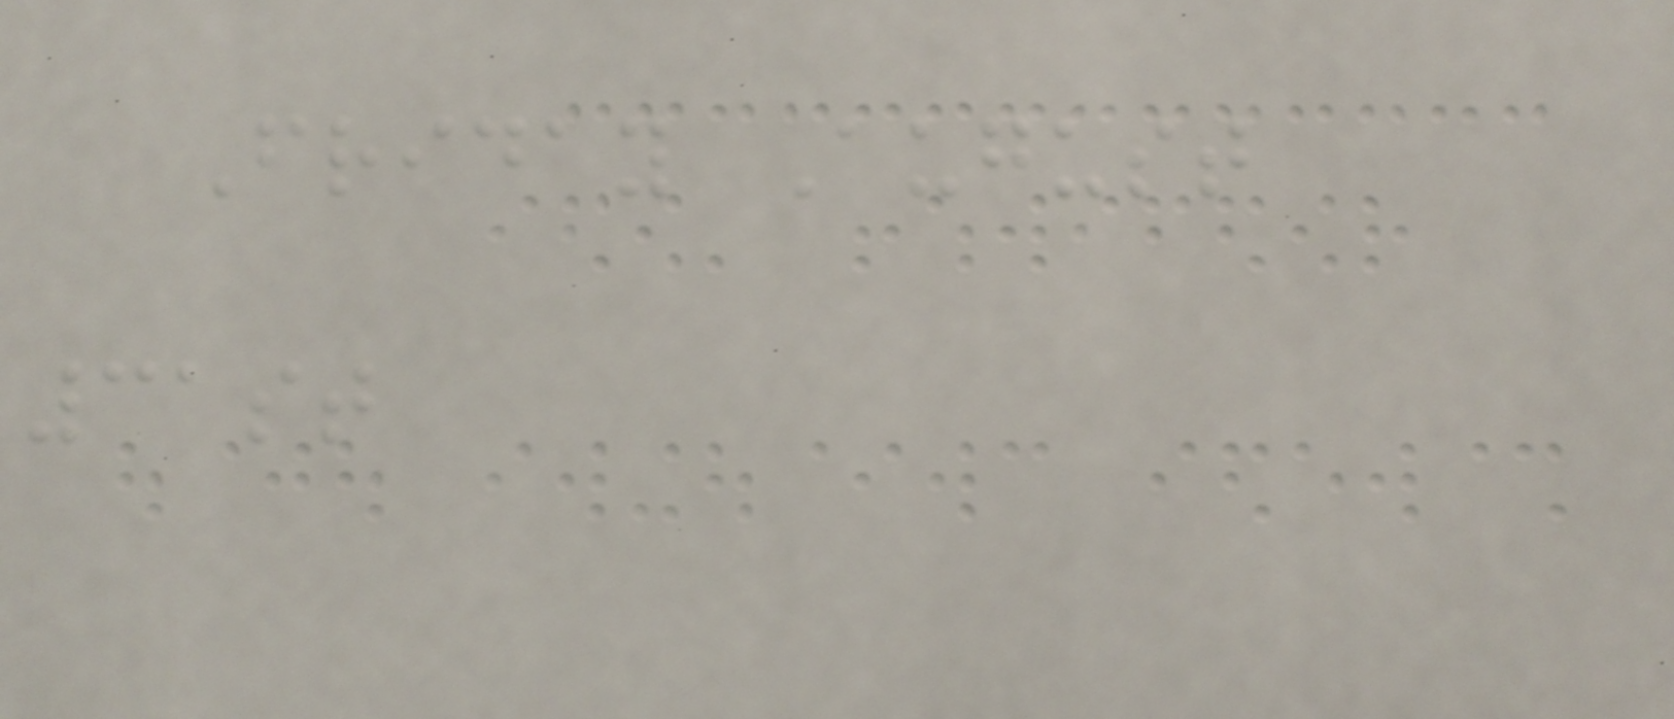Friday August
31st
